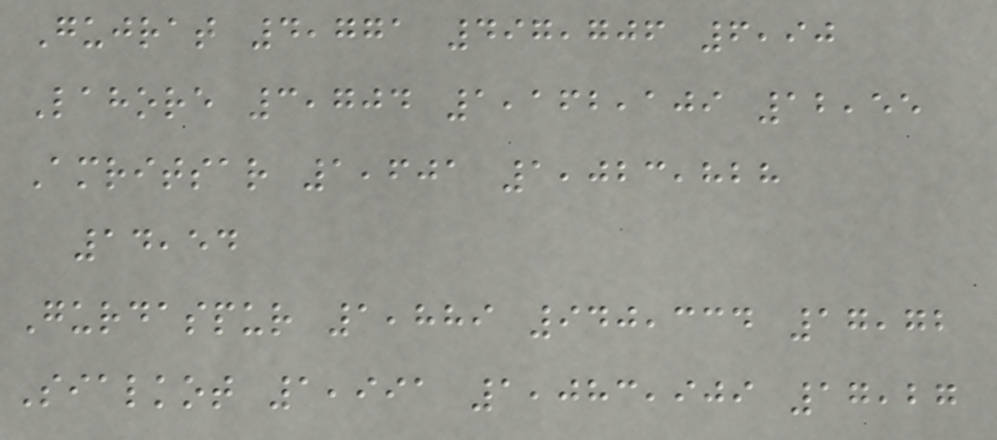Gujrat 4,771 497,706 6,90
Lahore 3,704 1,162,109 12,55
Amritsar 1,601 1,023,828
14,54
Gurdaspur 1,889 940,334 17,72
Sialkot 1,991 1,083,909 17,27
